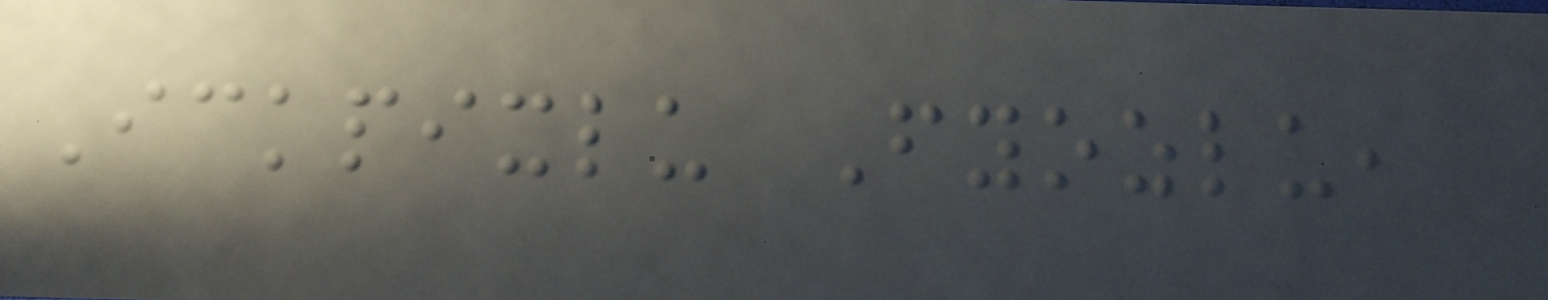Ickpixlu Fyozlu,
